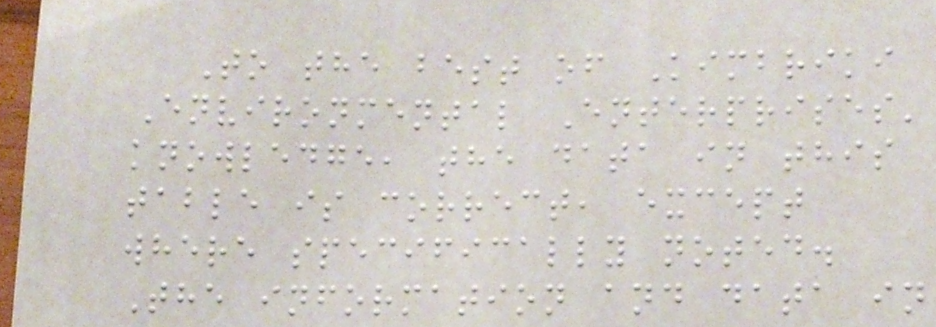To the best of Kimbriki
Environmental Enterprises'
knowledge, the data in this
table is correct, except
where specifically noted.
The information and data in
